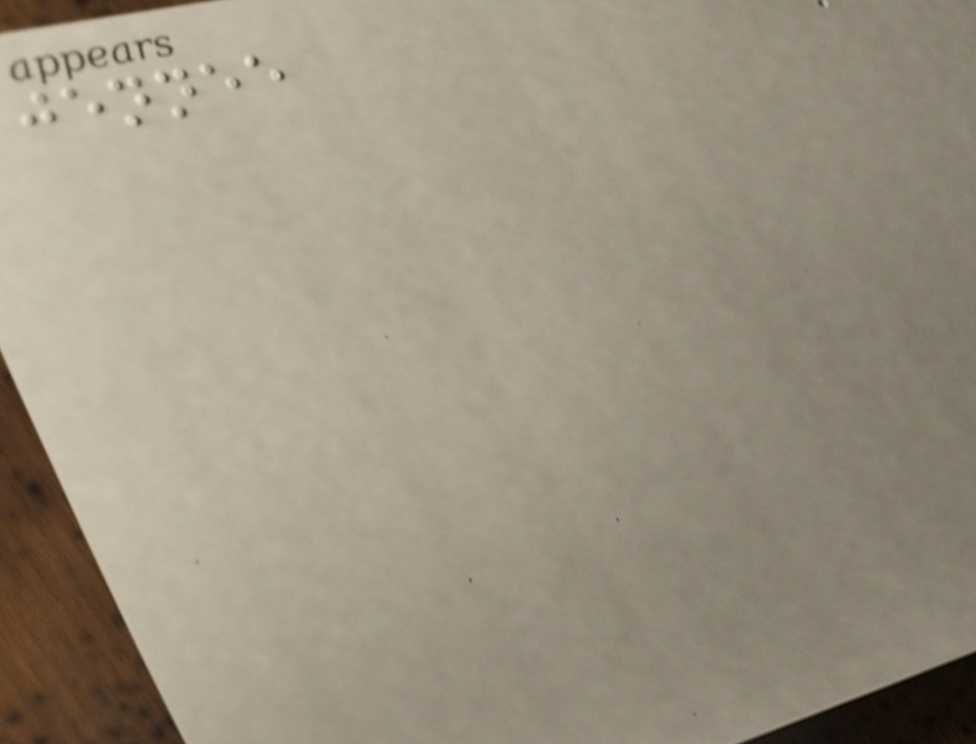jennee
